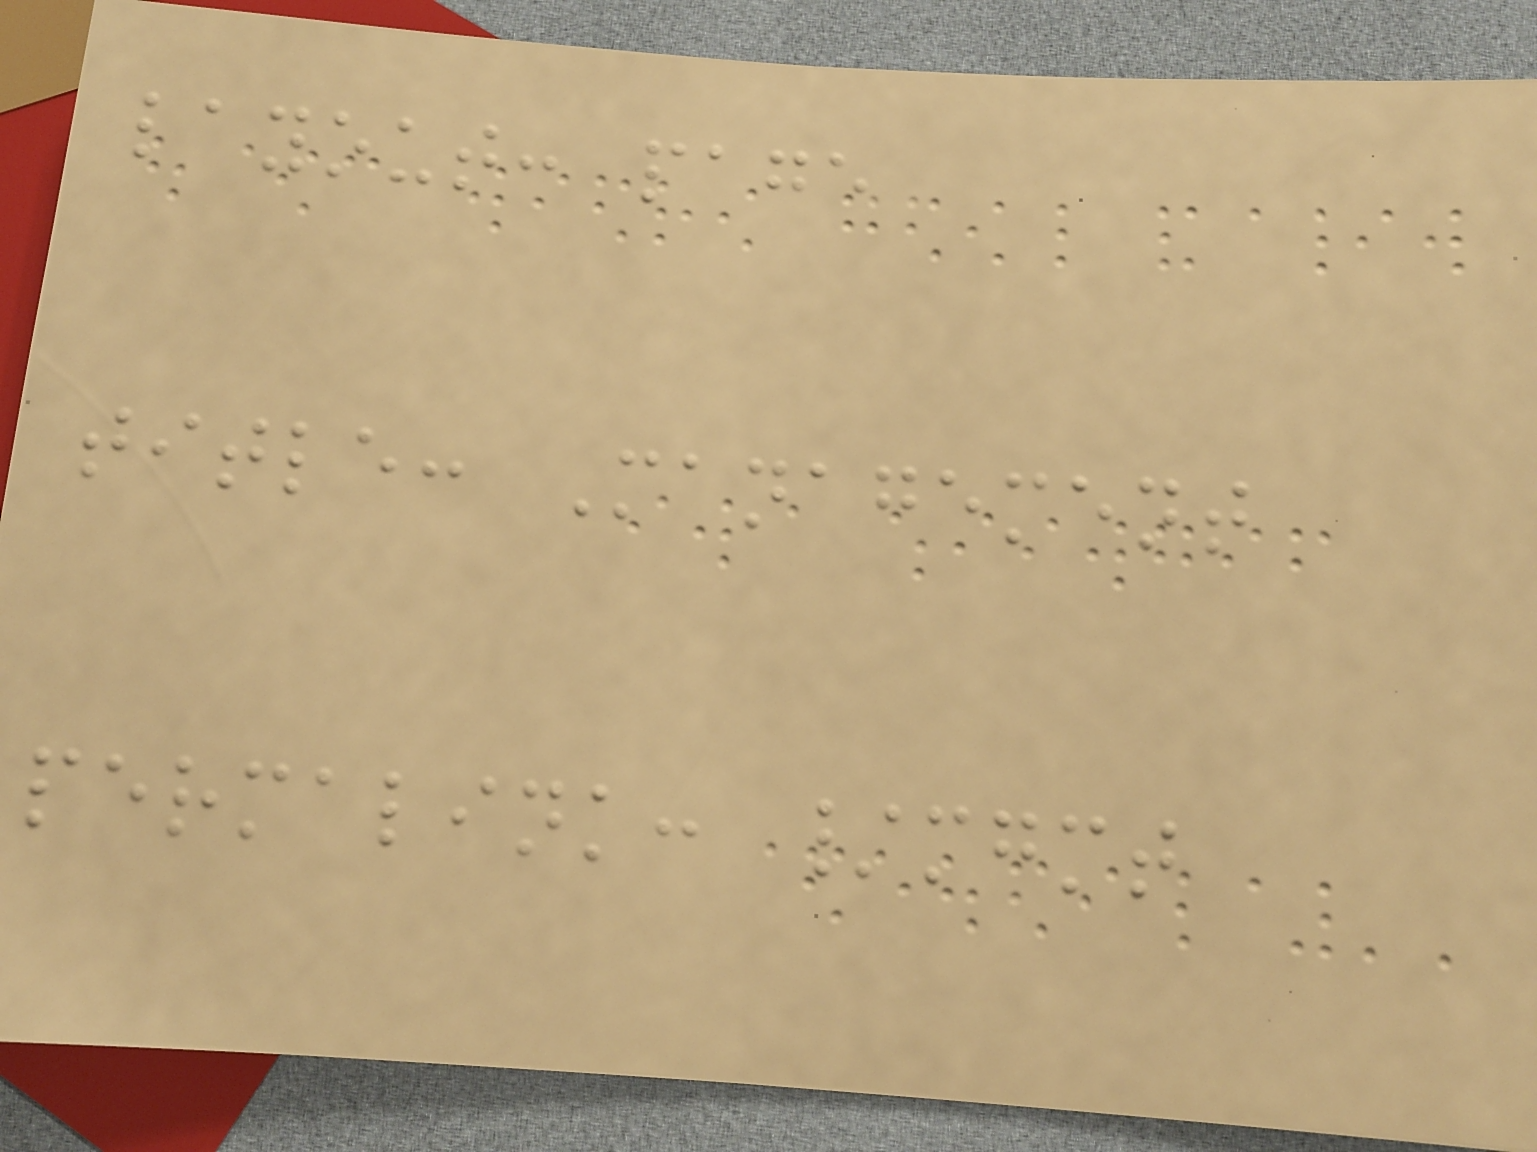layout: page
title: Management
permalink: /mgmt
